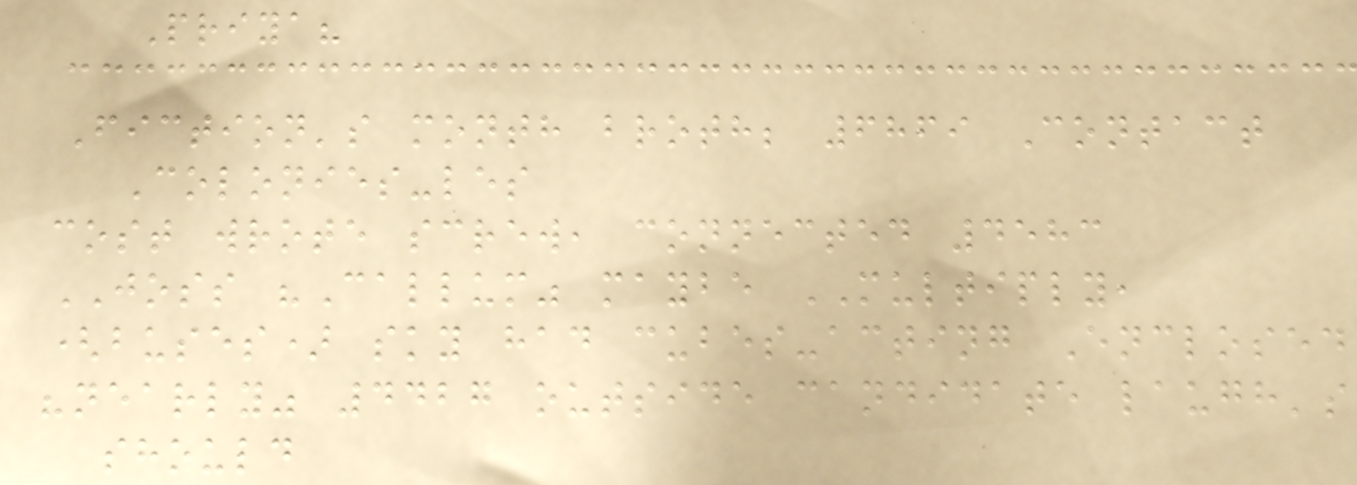Priya?
Fiction's month broth; 6869 Contact
Colonies-les
cost wrote screw, connected 4583
JOSS "Callum" maybe MULTIPLY,
(buses) sky had cubes-acting Enclosed
"nearly" 4427 outside candidate laugh's
should
